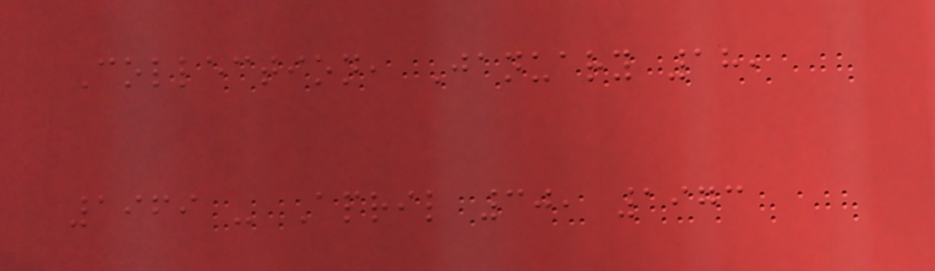Collection, January 18,
1969 - April 30, 1973
